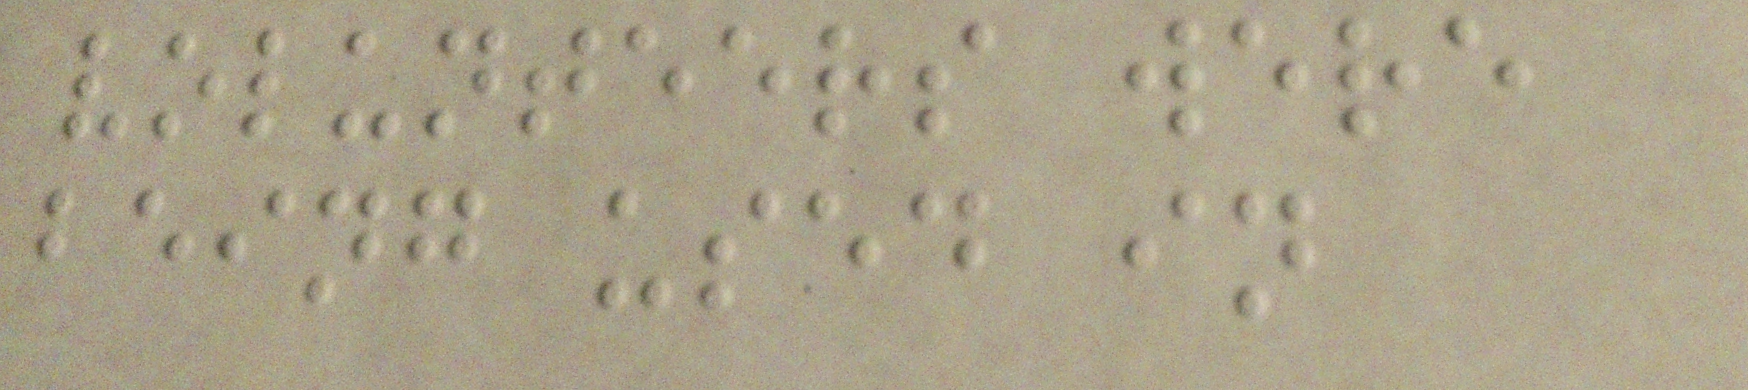volunteers were
being used in
